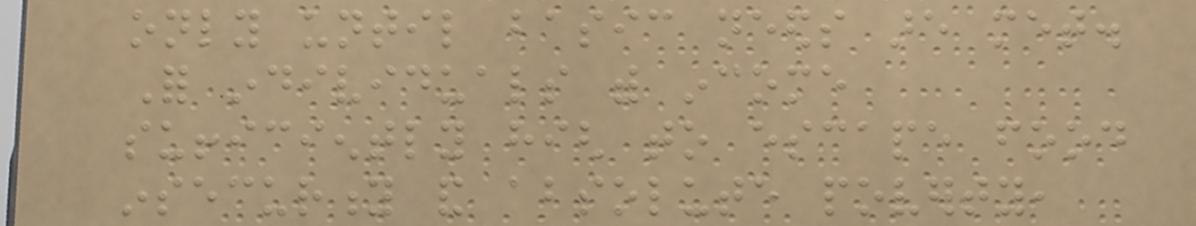only until basic needs are met.
For individuals with income
sufficiently high to escape food
insecurity and absolute poverty,
